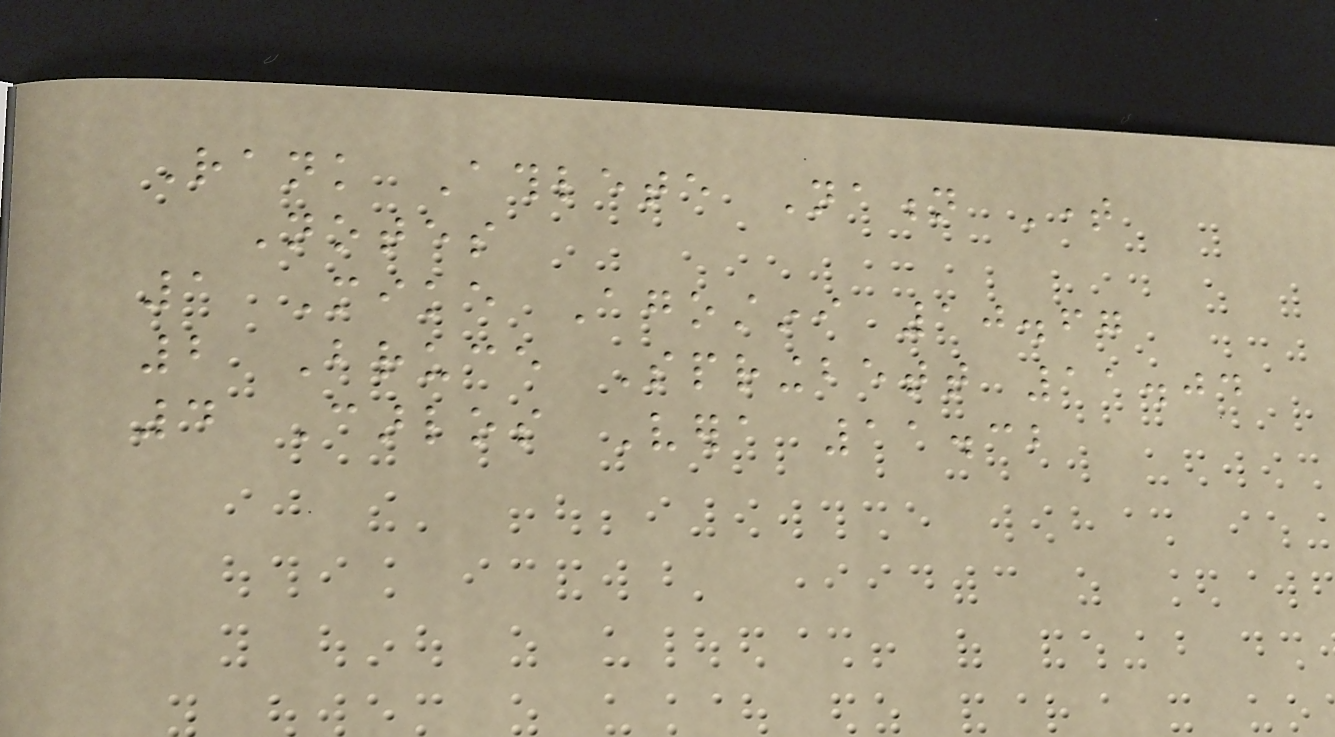Rank Athlete Nation Time
Notes
1 Mike Agostini 10.67
2 Bruce Springbett 11.04
4 Carlos Vera 11.32
